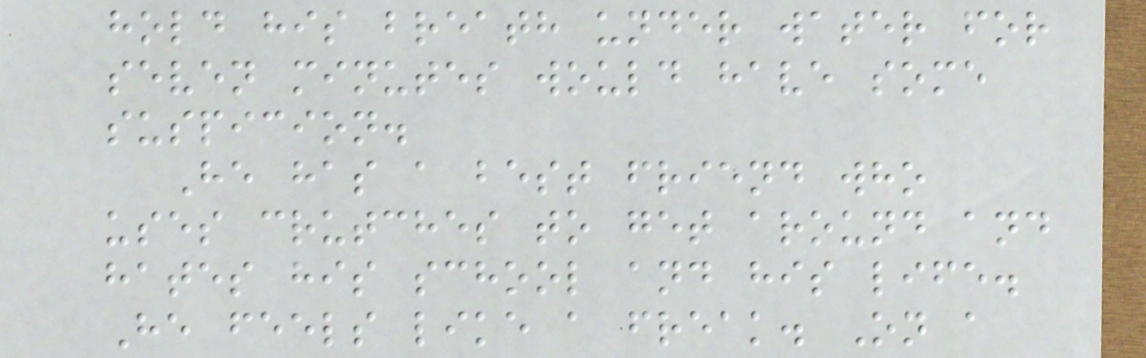hold his breath under water for
seven minutes would have some
suspicion.
He has a best friend who
uses crutches to get around and
hates his school and his life.
He feels like a freak. On a
